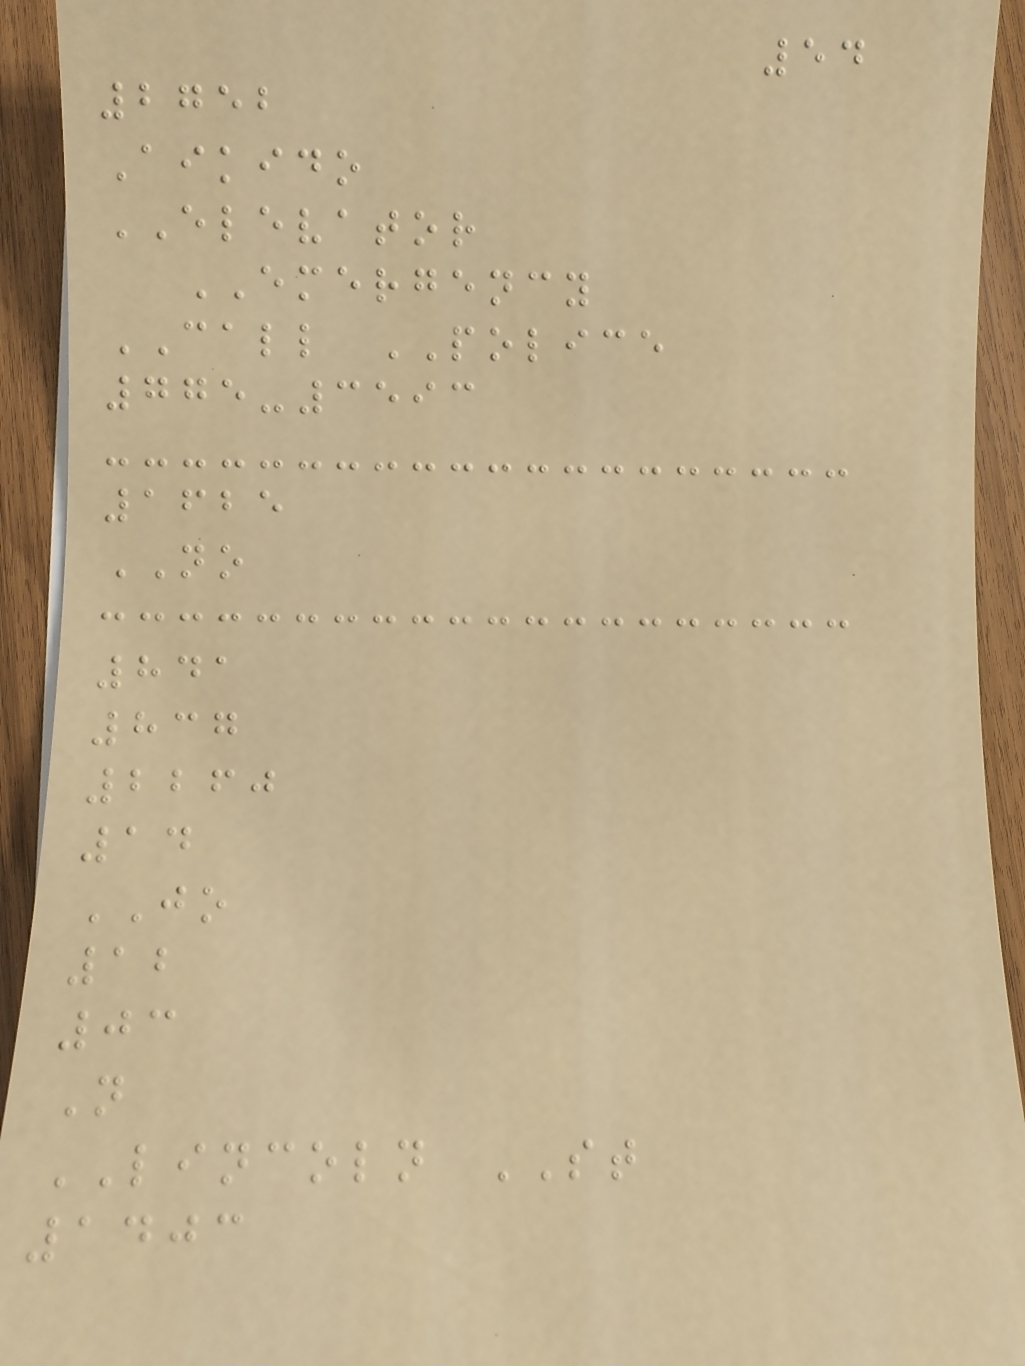54
2752
Aikido
ELEVATOR
EMERGENCY
CALL POLICE
775-3593
1625
NO
841
837
2260
14
JO
12
03
N
LINCOLN ST
1403
